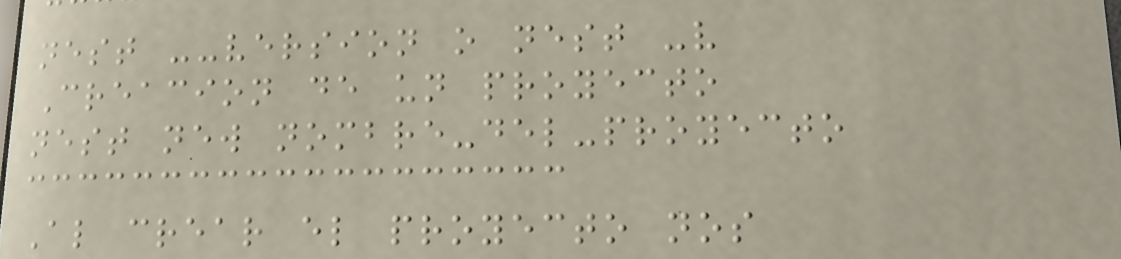nest --version o nest -v
Creacion de un proyecto
nest new nombre-del-proyecto
Al crear el proyecto nos
